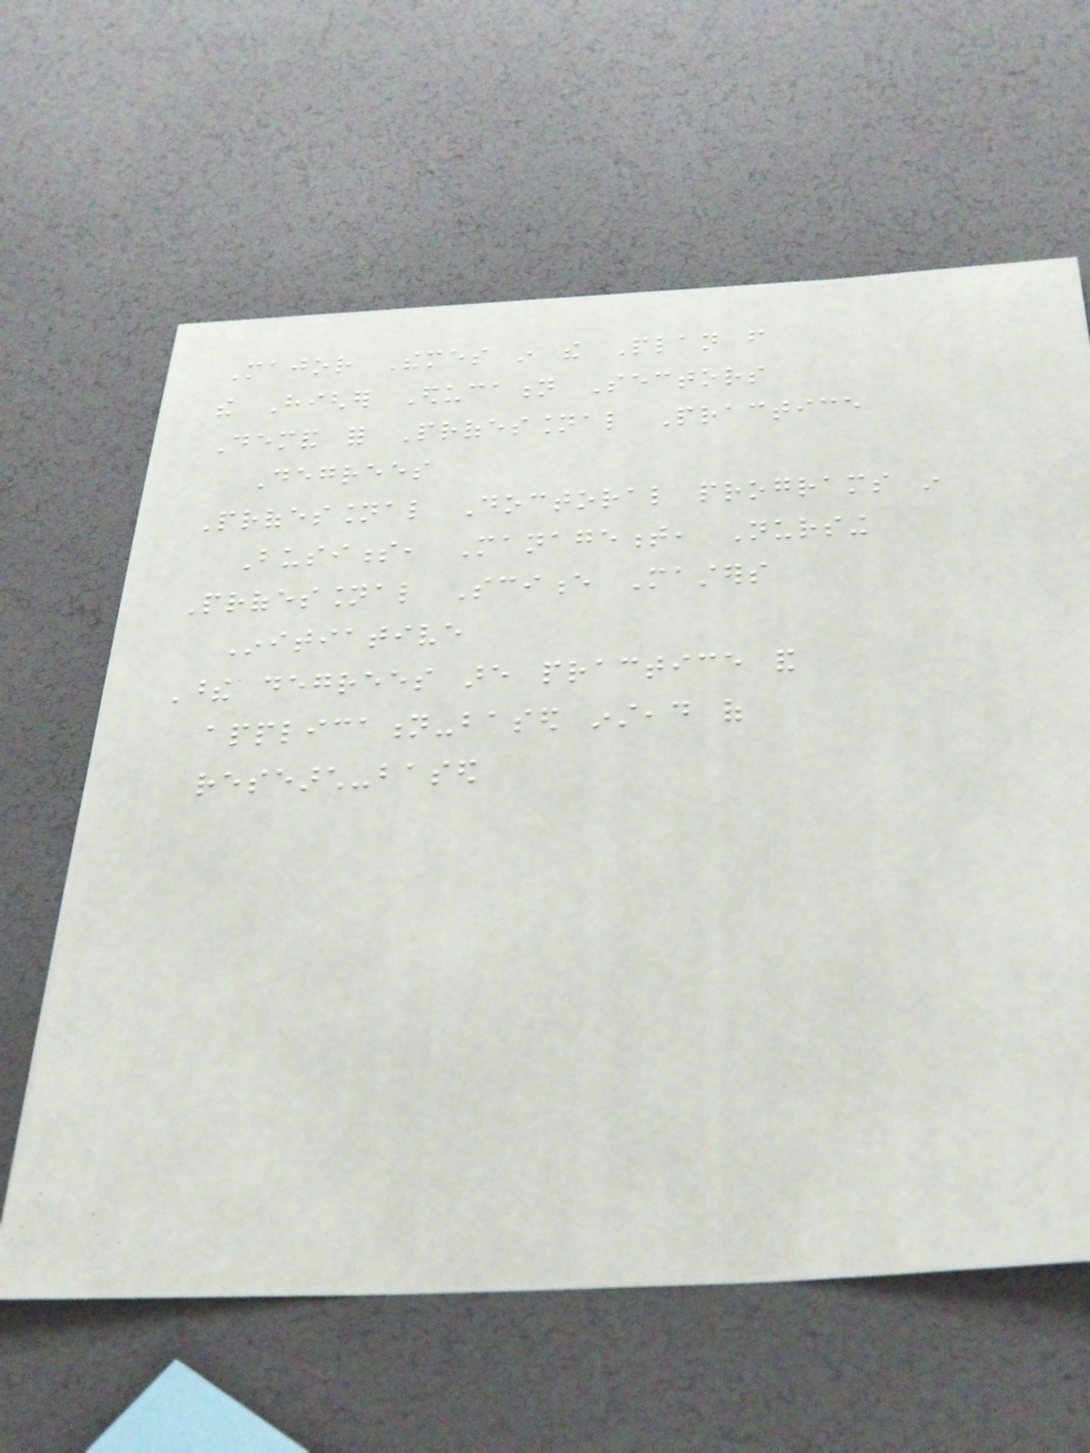Major Themes in the Plan from
the Higher Education Sectors
Demand for Professional Practice
Degrees
Professional Doctoral programs in
Business, Management, Nursing
Professional Science Masters
Initiative
These degrees are practice and
application-based instead of
research-based
